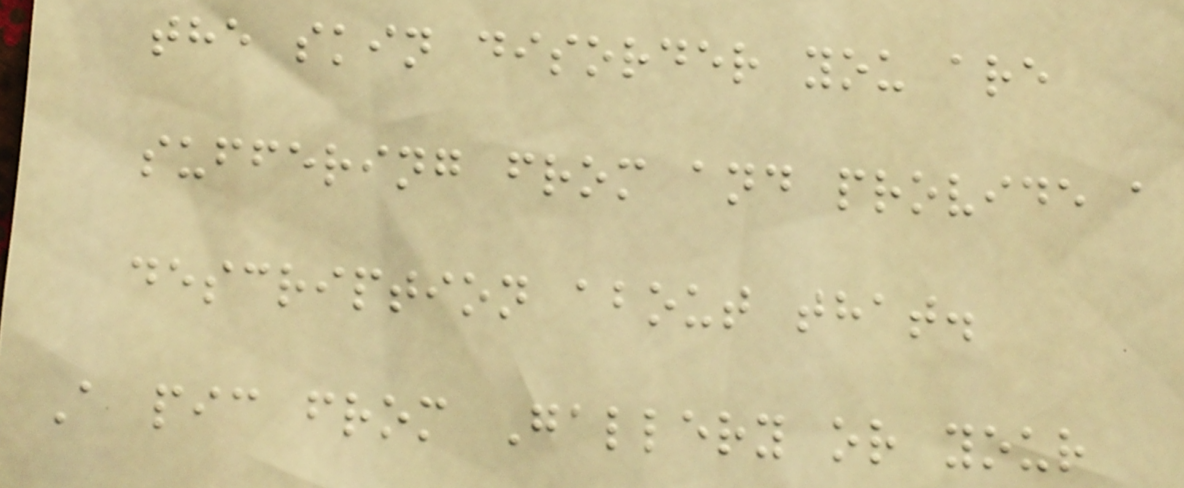the skin disorder you are
suffering from and provide a
description about that.
A pic from Gallery or your
